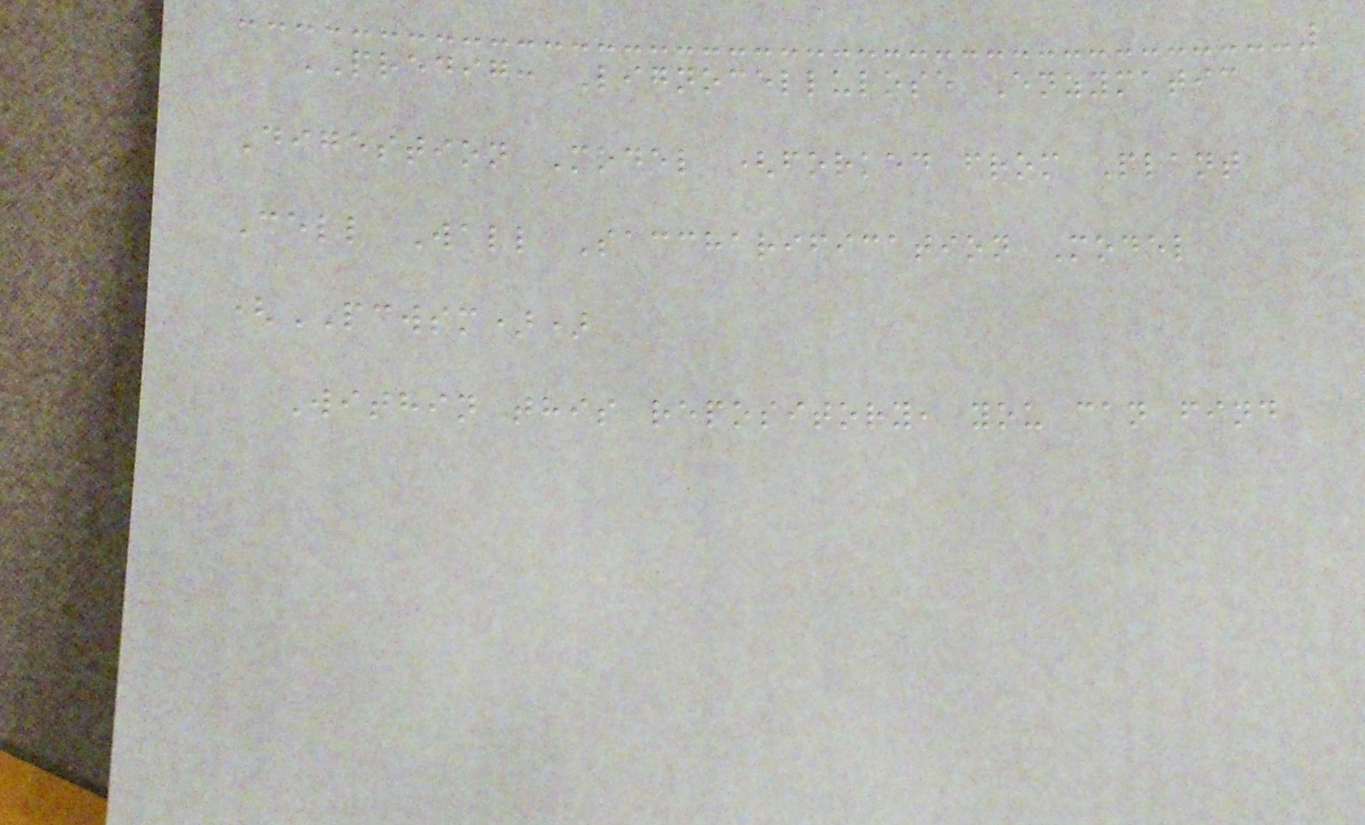PREDIG: Lignocellulose Enzymatic
Digestion Model (forked from Plant
Cell Wall Saccharification Model
(PCWSM))
Within this repository, you can find
